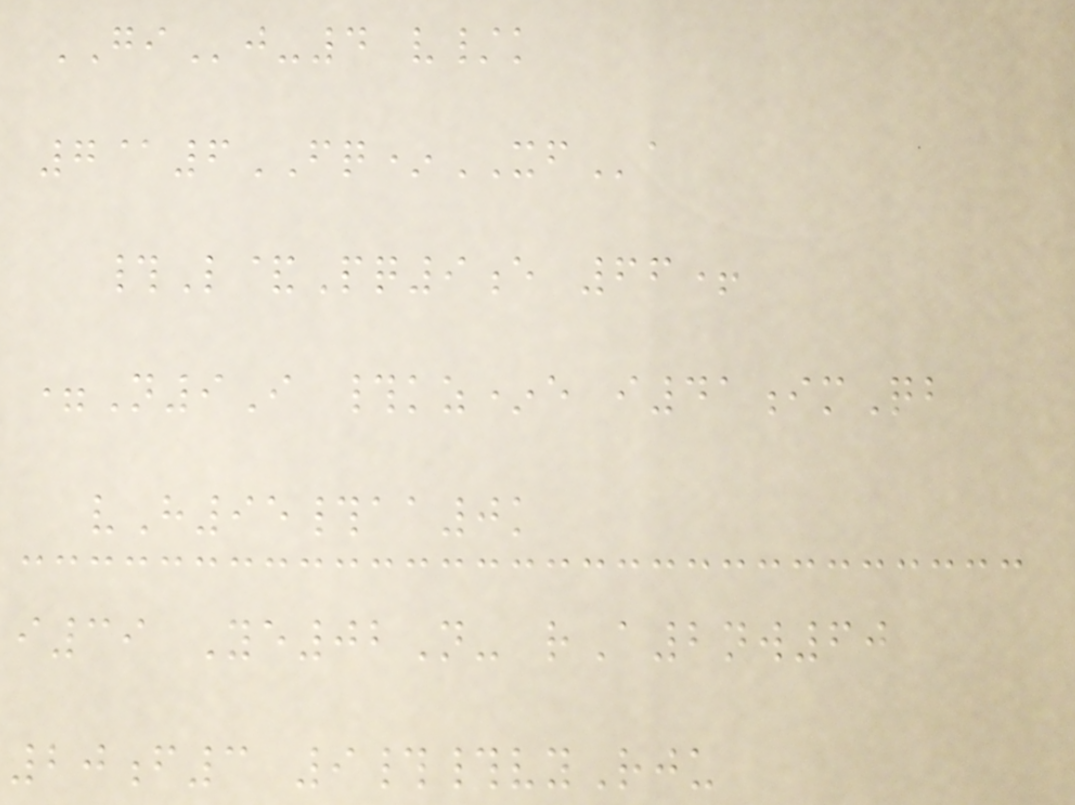GIj-4 v/k
7@6FQ*XFa
#L&Pq9e 66+
=N9I #kz*e i41imQb
vH95#aa0k
i39 Ye02N- rA2nw60
20f3 9##vyRju
